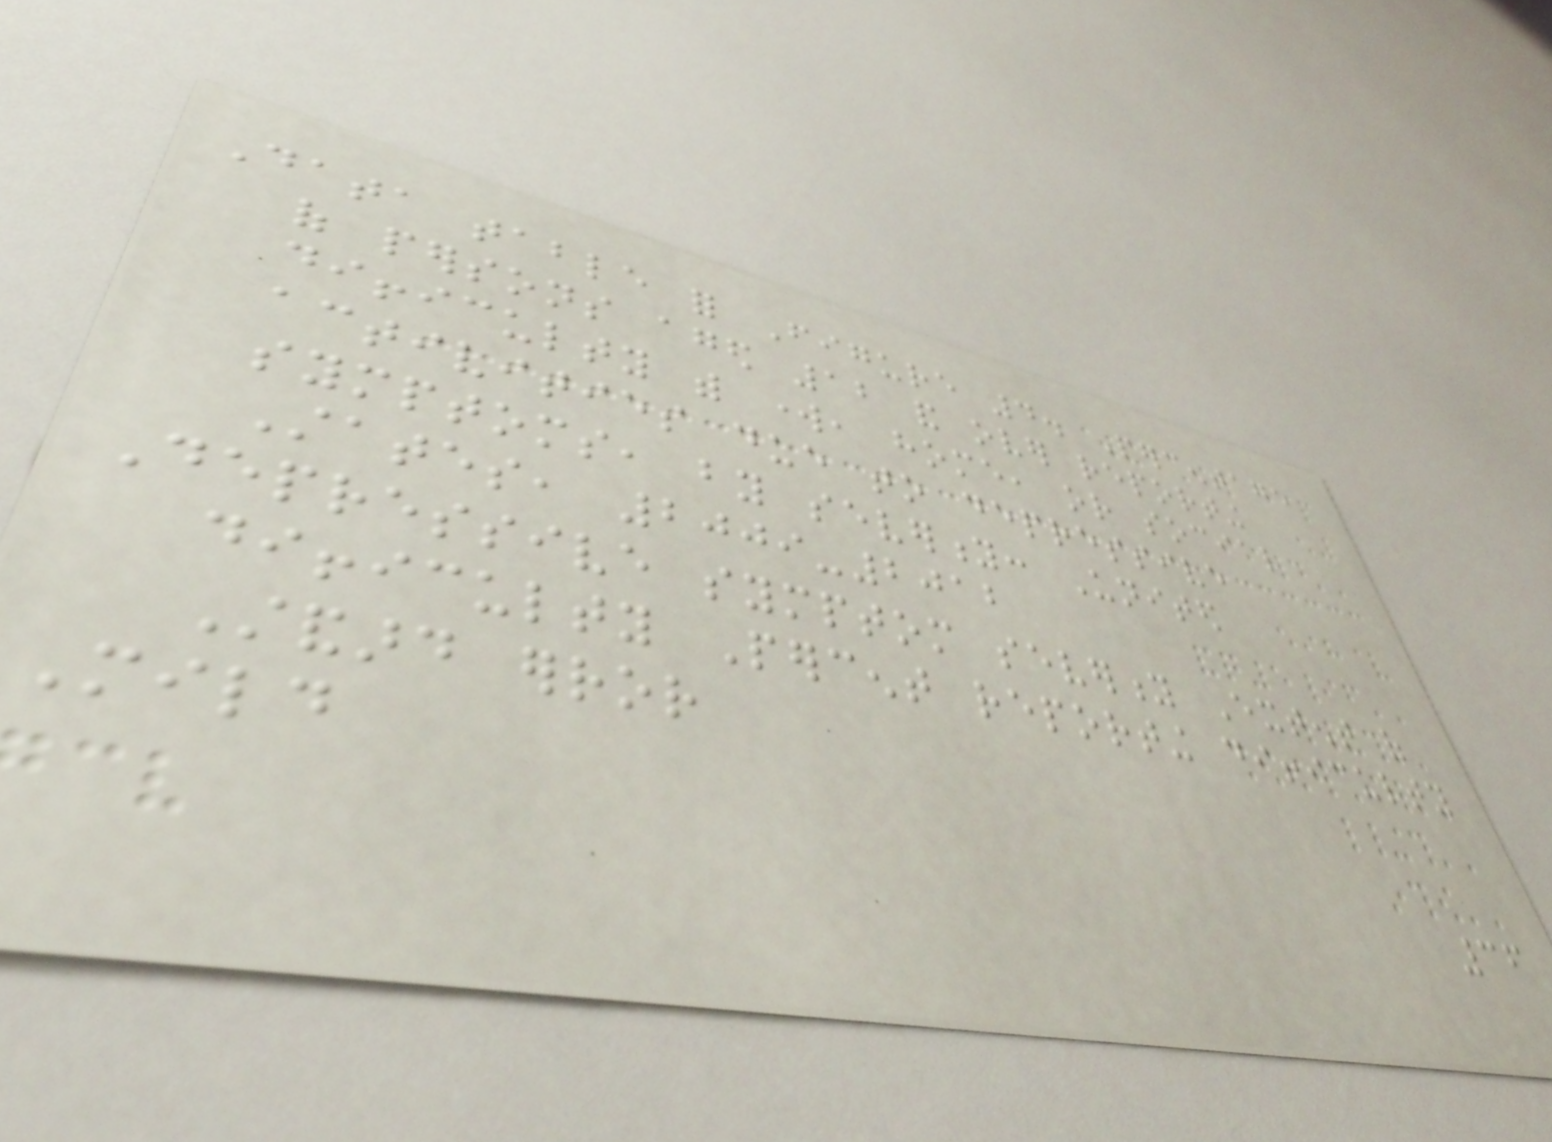Data table for Figure 4. Percentage
of persons aged 12 and over reporting
difficulty with work, home, or social
activities due to depressive
symptoms, by severity: United
States, 2009-2012
Depressive symptom severity Extent of
difficulty Percent reporting difficulty
Standard error
Mild
36
